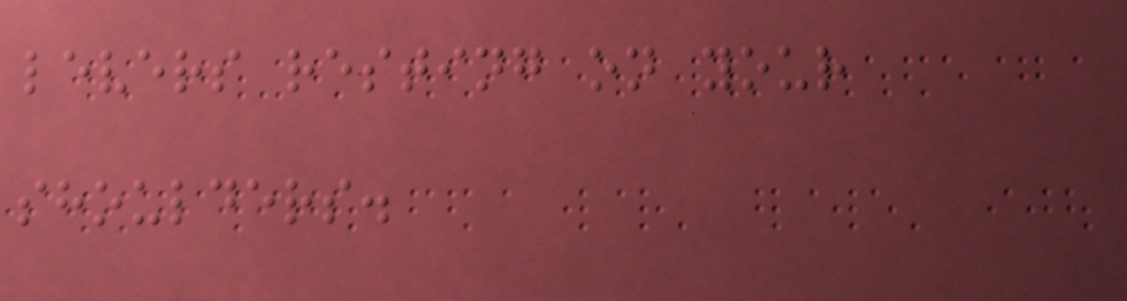levers resting on your
shoulders.
